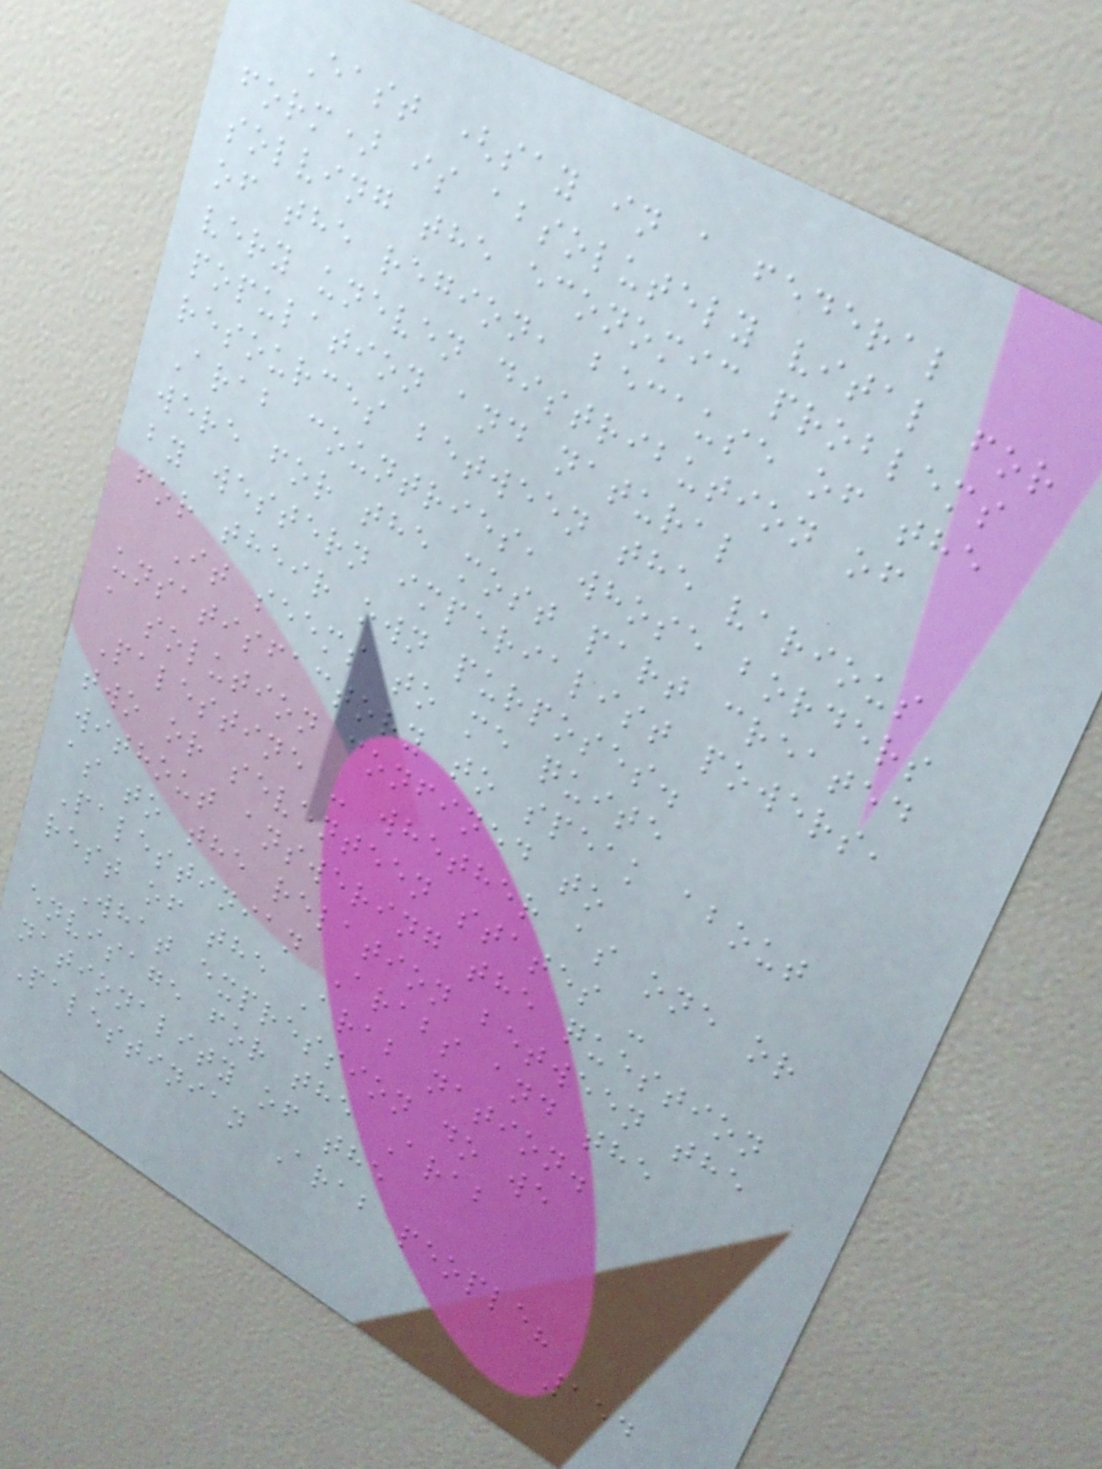East (say in a federal
form) is absolutely vital for
solving the economic problems
of the region, because of the
very uneven distribution of
population and natural
resources between the various
Arab countries, whose borders
were for the most part created
by western imperialist powers,
for their own purposes.
It seems to me quite
unsatisfactory to speak about
a solution confined to
Palestine - whether as one or
two or seventeen states -
without answering the question
as to the relation between the
Palestinian Arabs and the
rest of the Arab nation.
What expression do we
envisage for the Arab
nationality of the
Palestinian Arab people?
154
